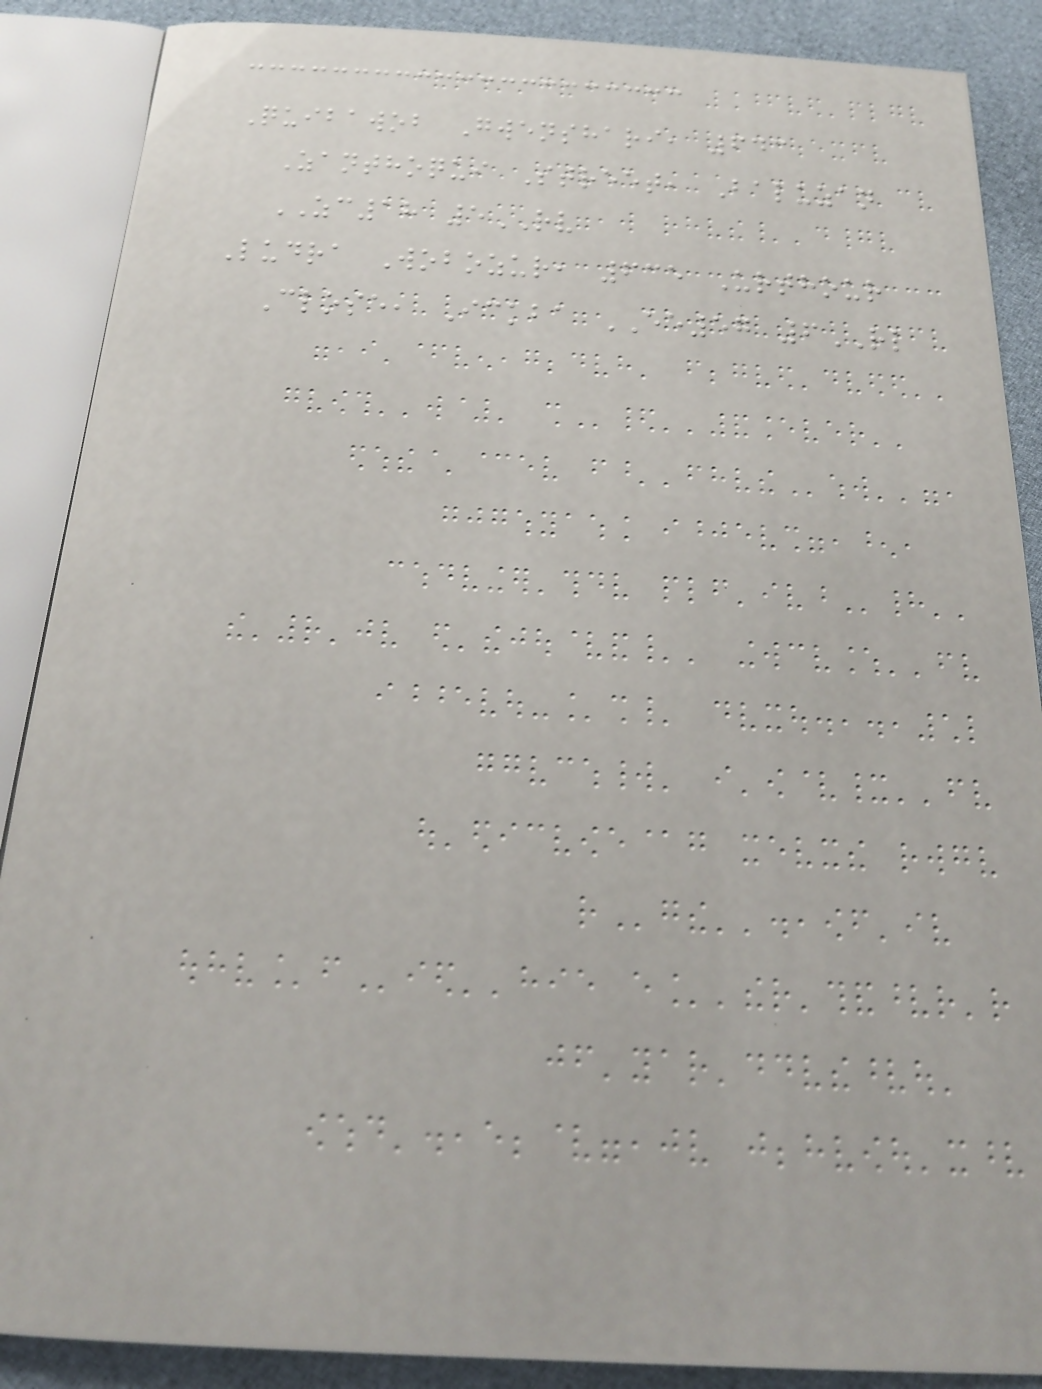Quibawob Gwenshari, 643
Zanthoqui Street, Baluzan
ZC18 5RV
Ludra Wobozur, 635 Urthour
Close, Ickba EE57 6RL
